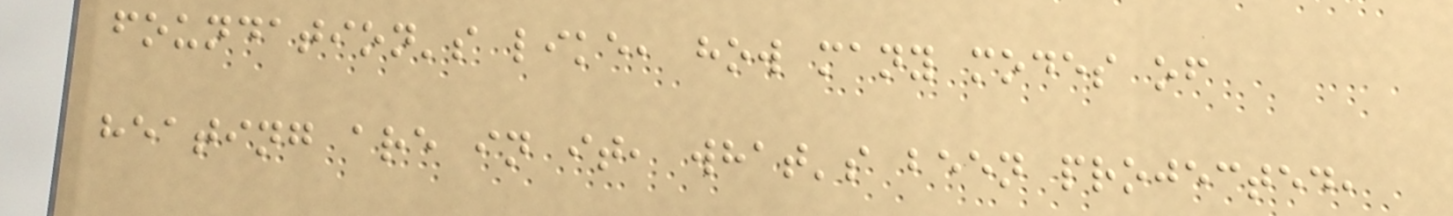foundation's like, how many modes of
heating are in it, what's been projected,
